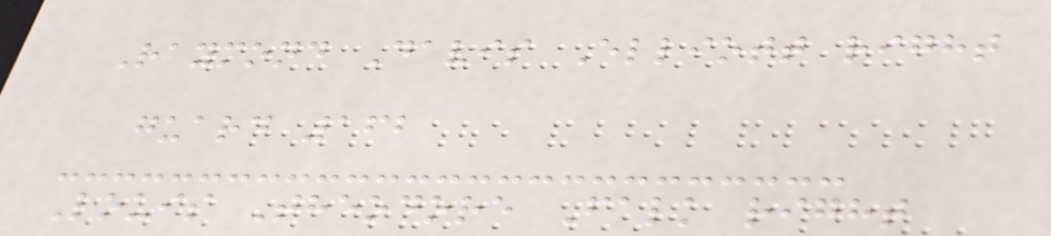Raymond Davis Elliott right
guard 162
Louis Theodore Falk right
